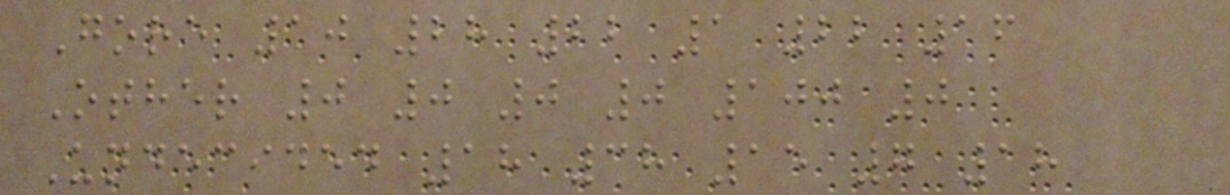Gore 10 28 22 1 22 16
Other 0 0 0 0 100 0
Undecided 18 38 15 7 18
